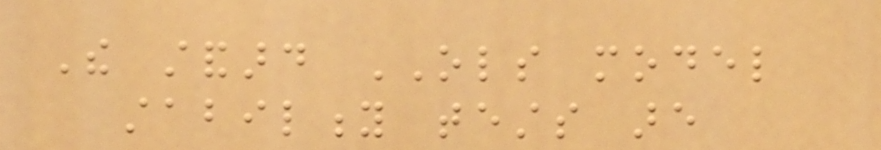The standard OLS model
stability tests are
